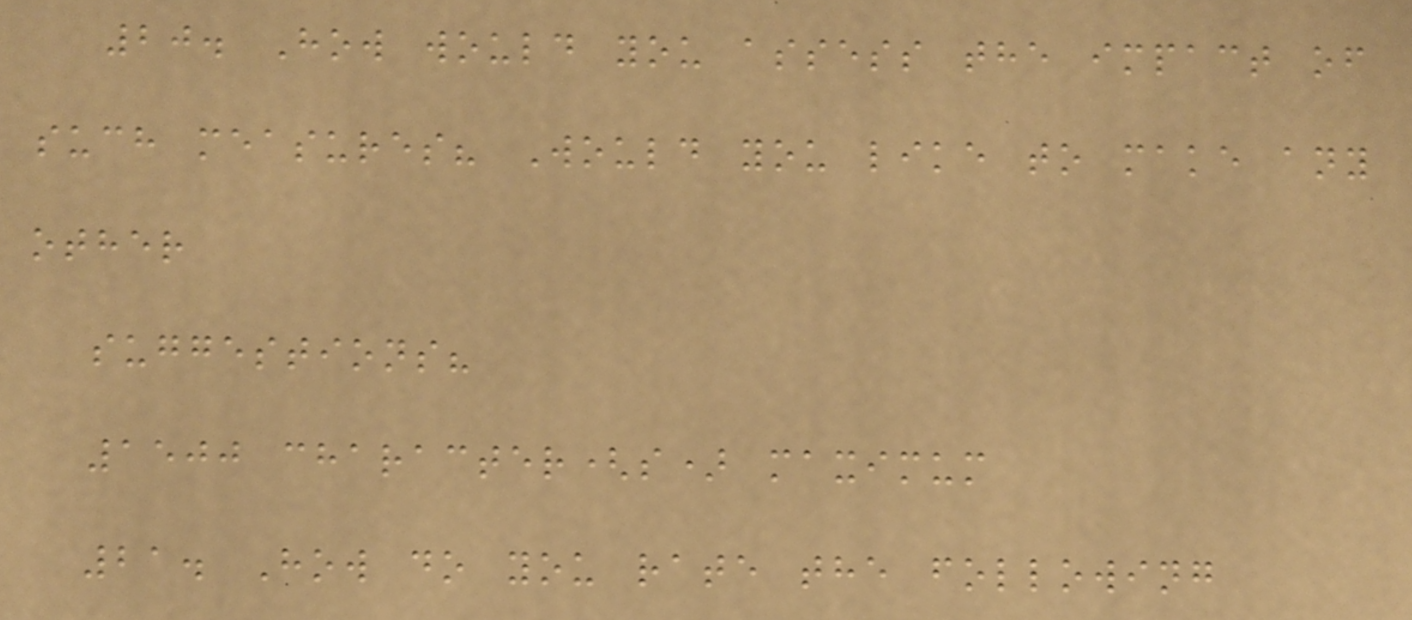20. How would you assess the impact of
such measures? Would you like to make any
other
suggestions?
1500 character(s) maximum
21. How do you rate the following
